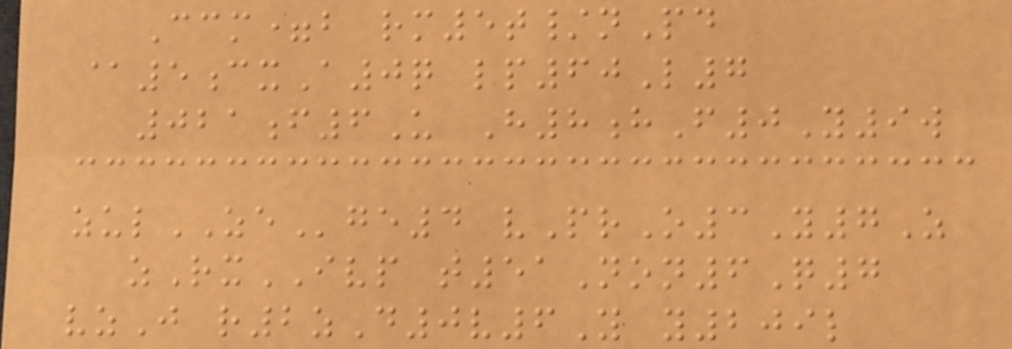Ccm=b rm5t/nPd
@5cxA0q lp60L7
021f6U H8hF0Y9w
zulZEge4 vPrO3Y7Z
zRxIVP t51Non6Q7
vzJ r2zD0v6Y y209l
